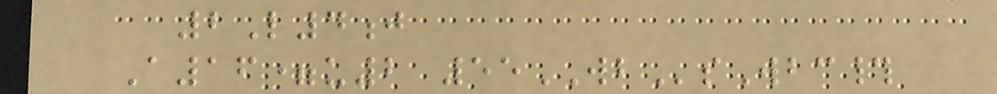2L4j
A16=u2 55WBsWbc#
